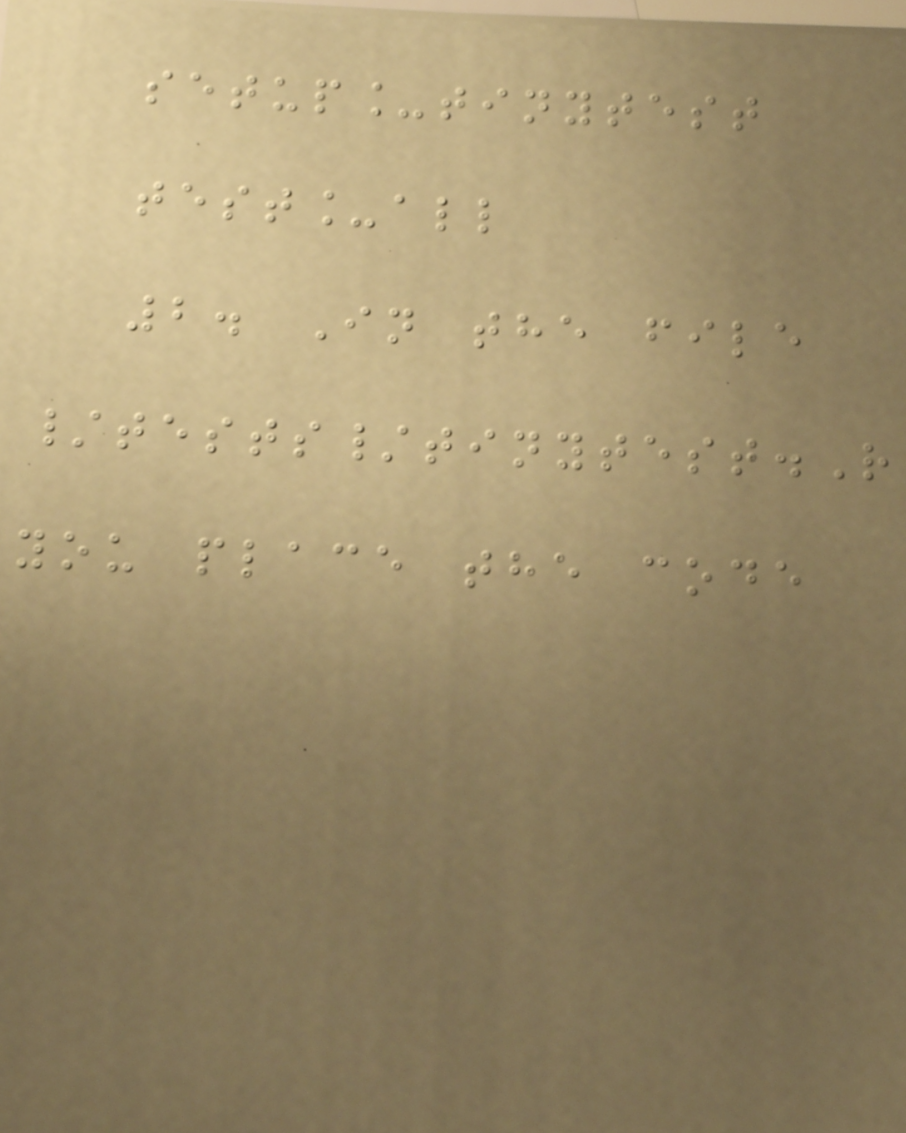setup_tinytest
test_all
2. In the file
/tests/tinytest.R
you place the code
